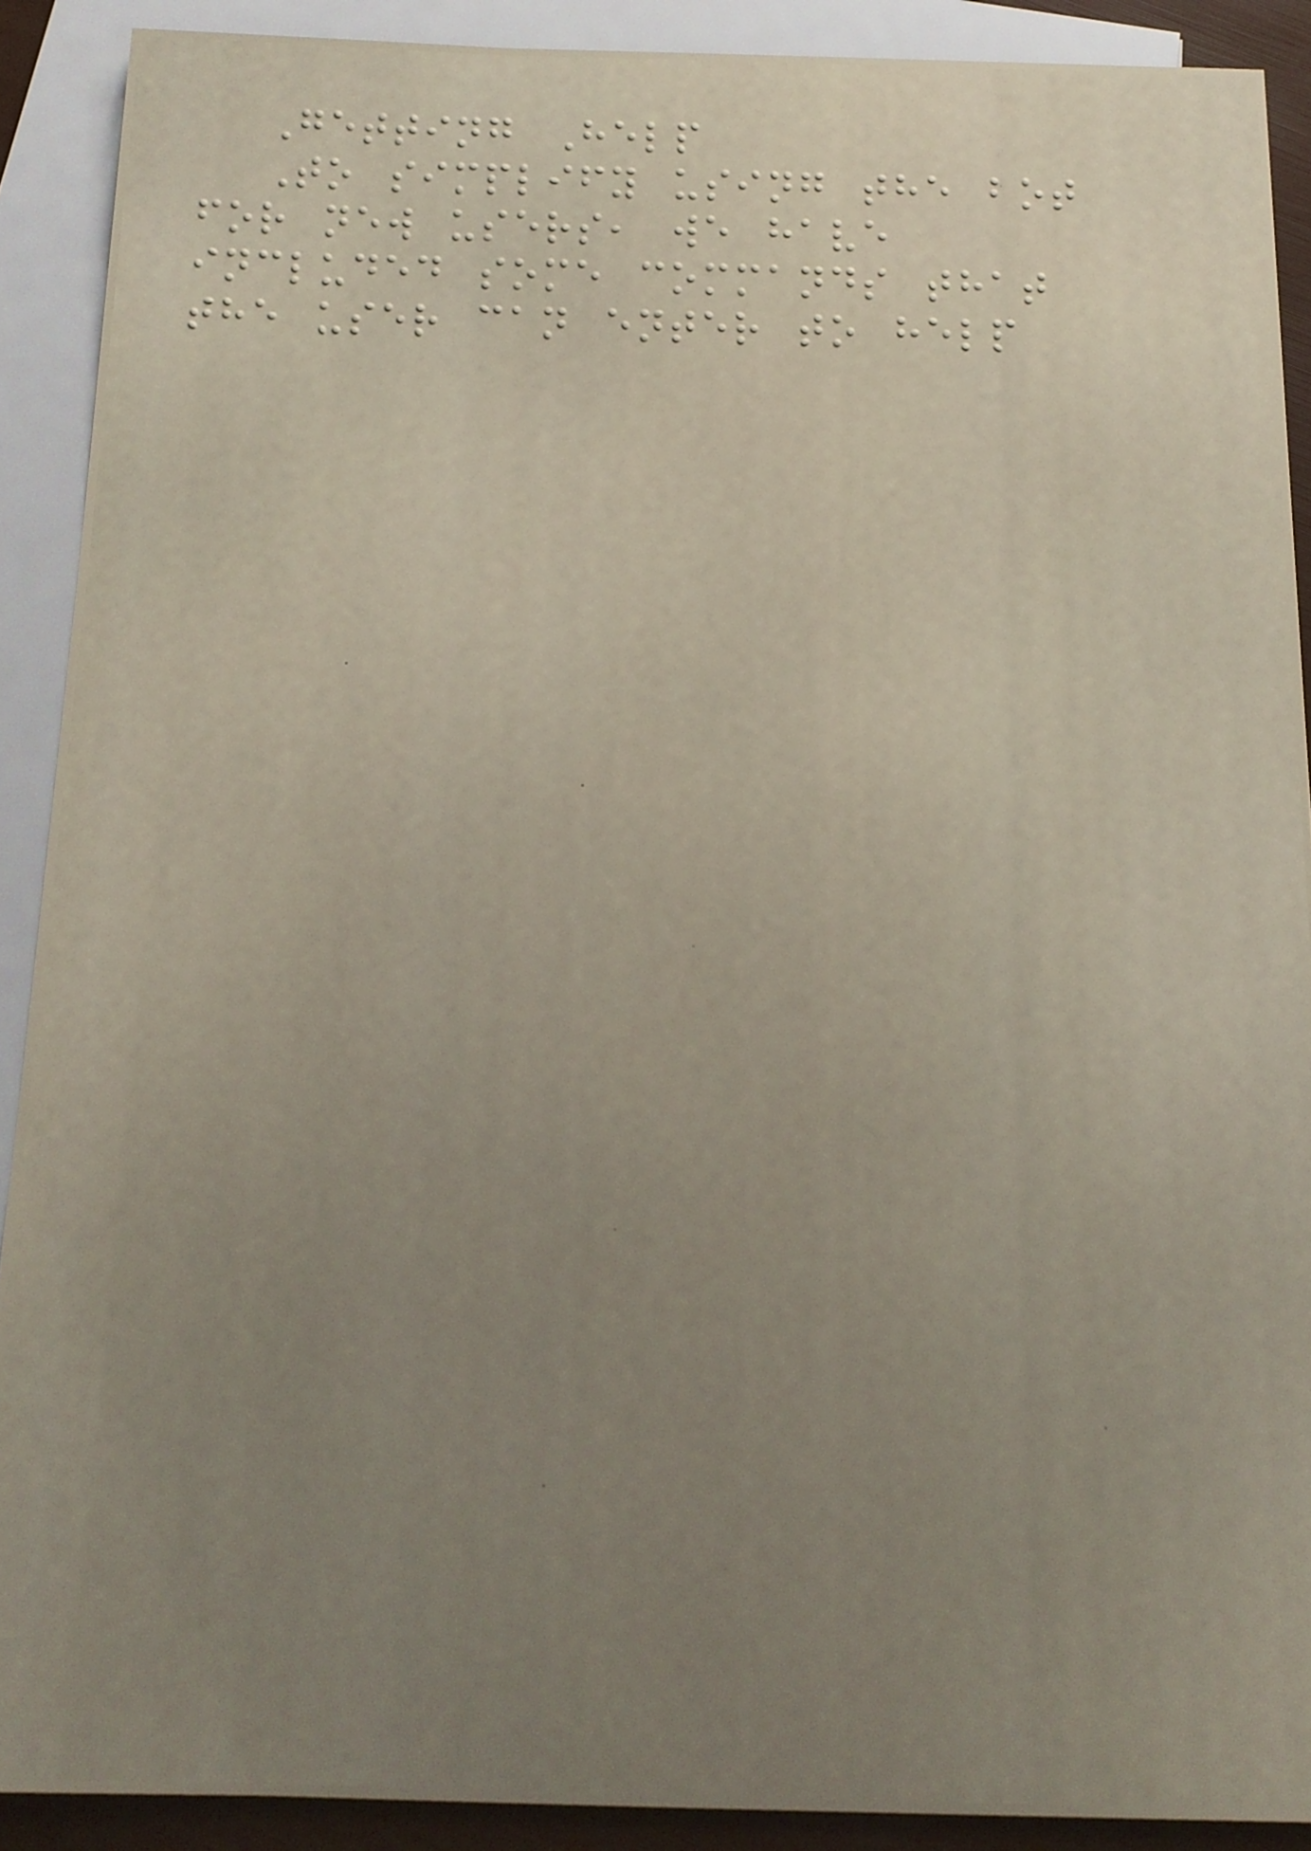Getting Help
To simplify using the bot
for new users, we have
included some commands that
the user can enter to help
